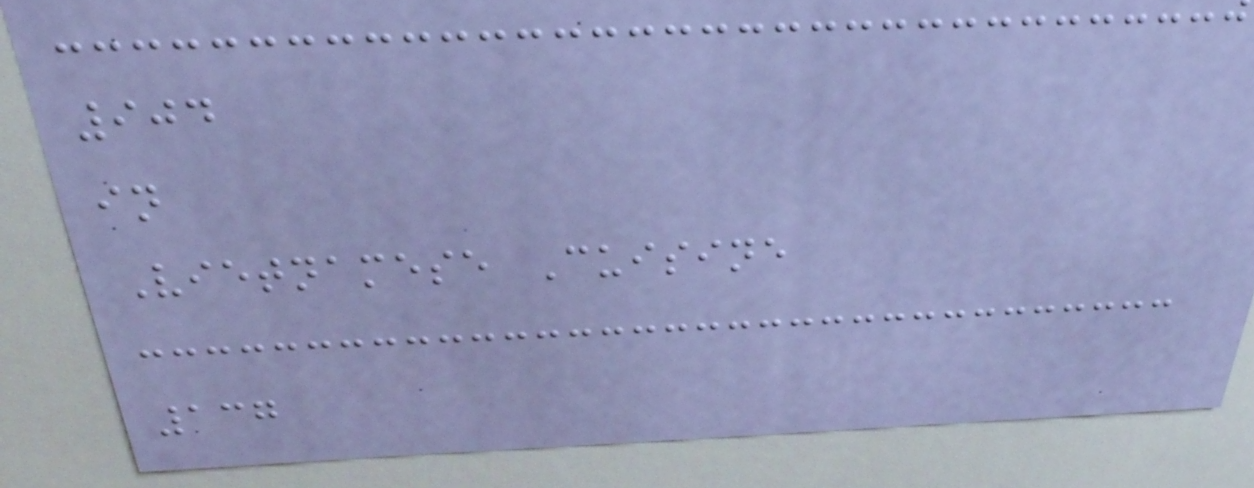904
in
Vietnamese Cuisine
137
